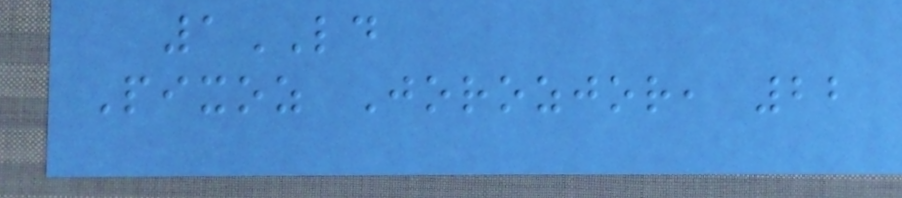1LD
Pixoz Jorozjor, 22
